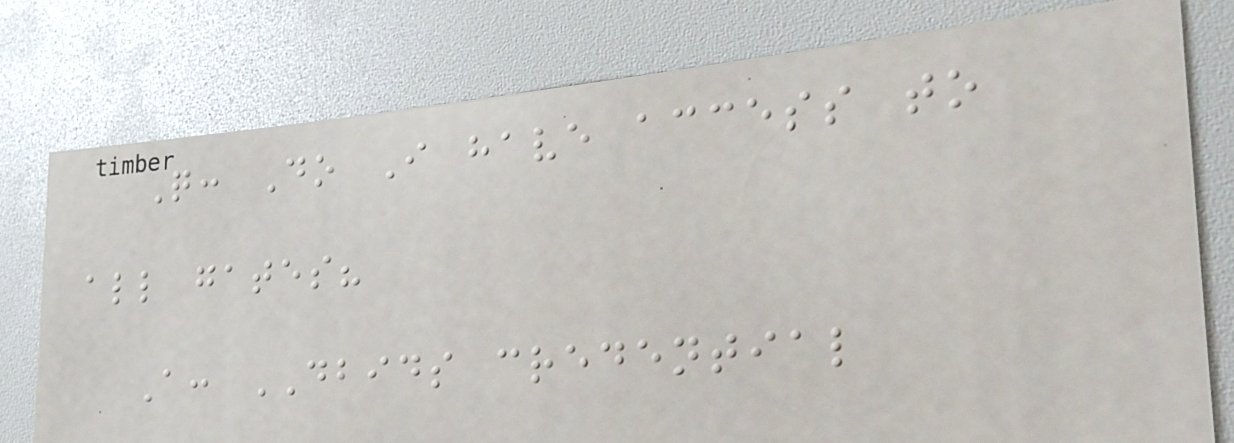Q: Do I have access to
all gates?
A: DBIDS credential
